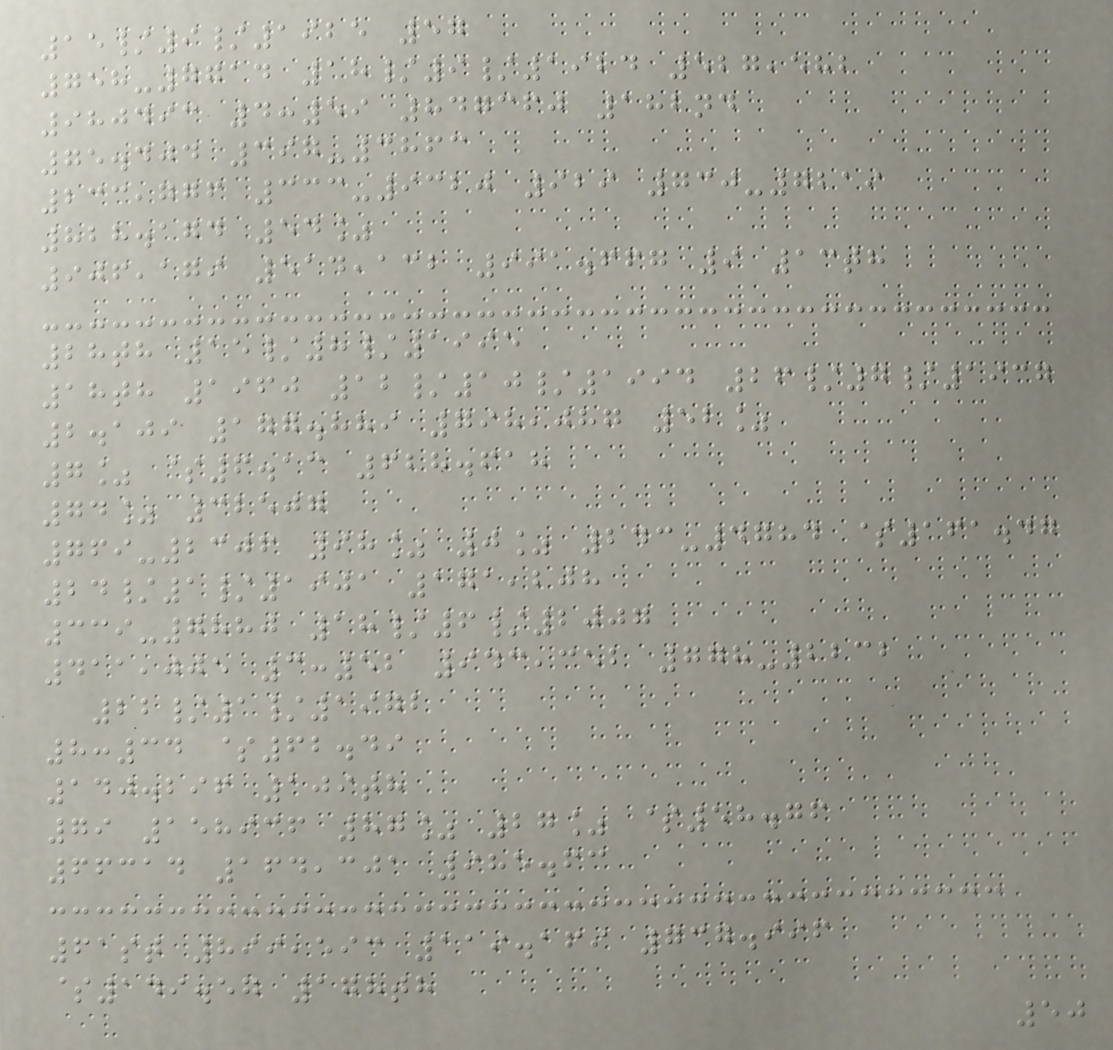15/9/1925 57
758-7714 18/9/1924 527,582
980493 4:59 847360 182nd
75.404 397-3863
233,776 333-9320 929 730-7219
828.174 54%
906,179 514,132 991.667 9 13th
28th 15/8/1995
18th 1960 12/10/1994 26/7/1937
2.109 177.889 798,087 52%
7% $6.13 628.618
74% 32507
769-2306 98% 0% 243-4784 $161.47
24/1/1901 171,208
339-7880 18/6/2007
411,005 3:52 943,352 778-2232
22/1/1972
8:34 $62.49
140.296 109th
79 158936 87% 27% $58.76
66314 164,301 985.63
61st 899,593 119.169 737.996
$149.57 178th
50
